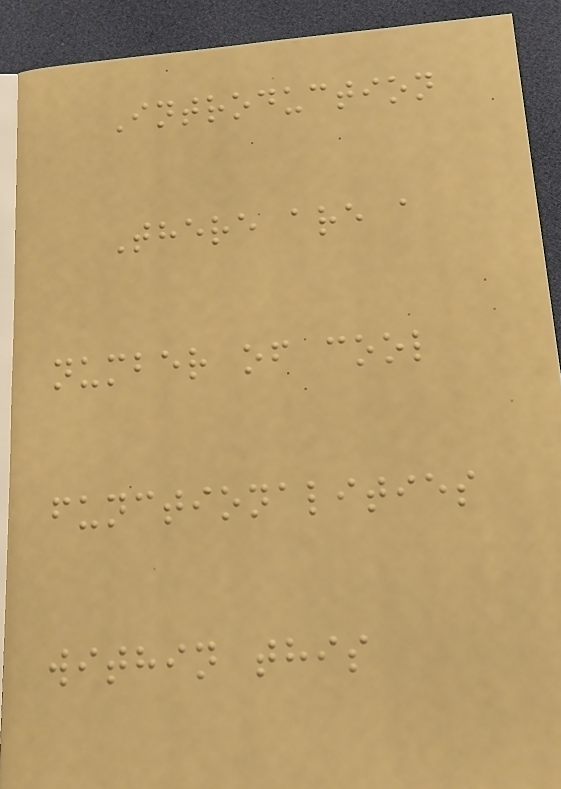Introduction
There are a
number of cool
functionalities
within this
